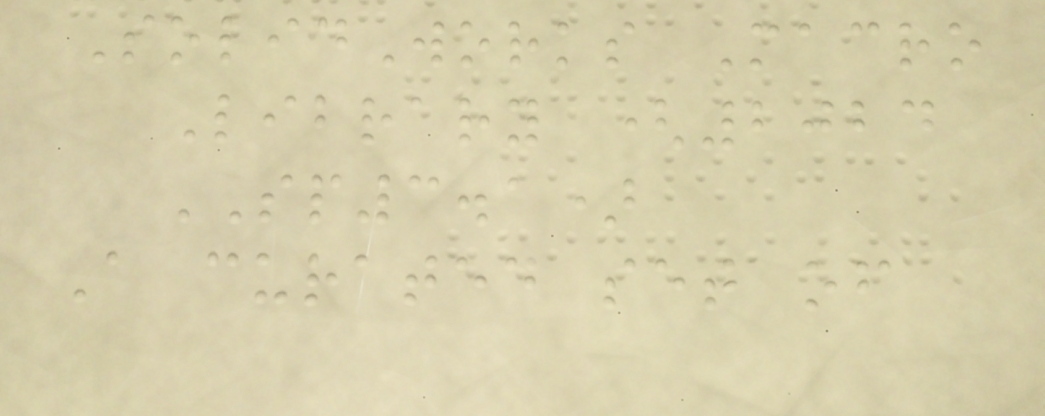SolidWorks Macro
Library (2024
SP3.1)
A curated set of
